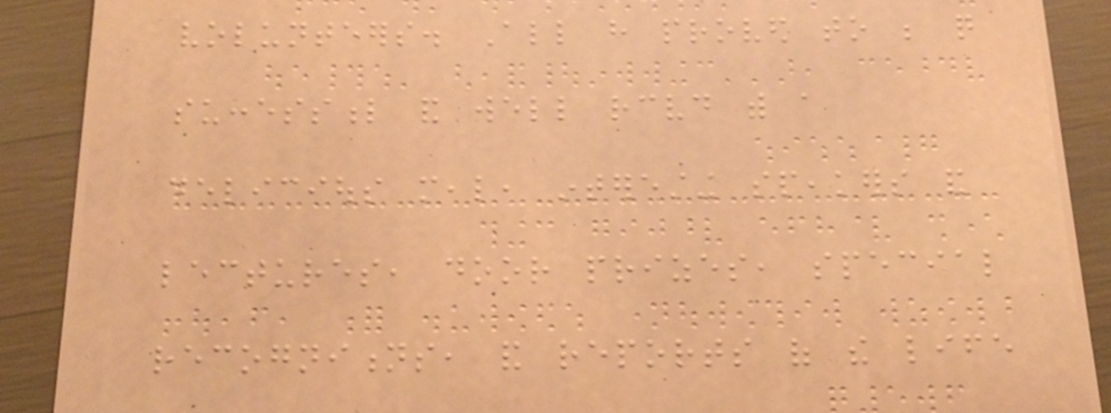volunteers. All have proved to be quite
successful and well received with a
delicious meal, interesting speakers and
lectures, door prizes, special
recognitions, and reports of the life
